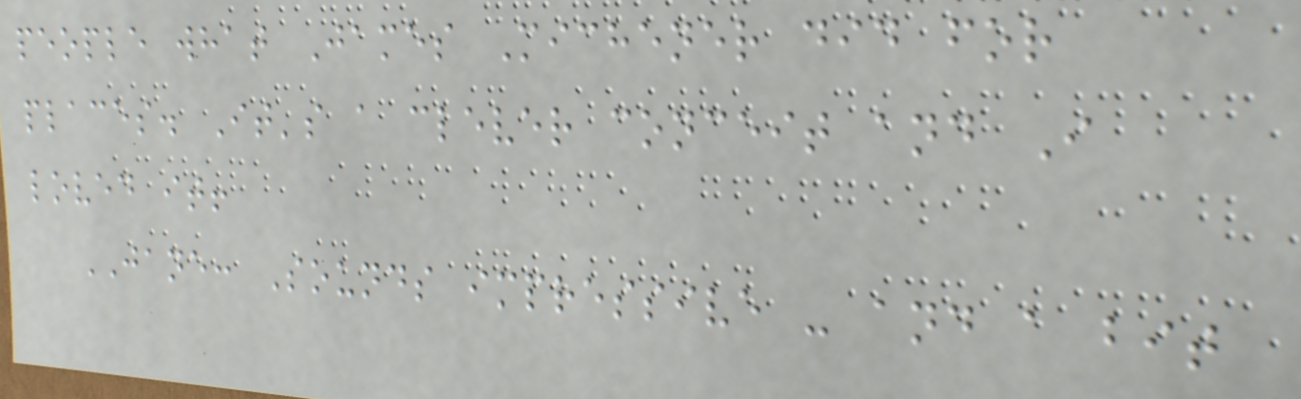people what James Michener did for
places. It's a clever conceit and I
loved it!
JANE: Sounds impressive - and a bit
